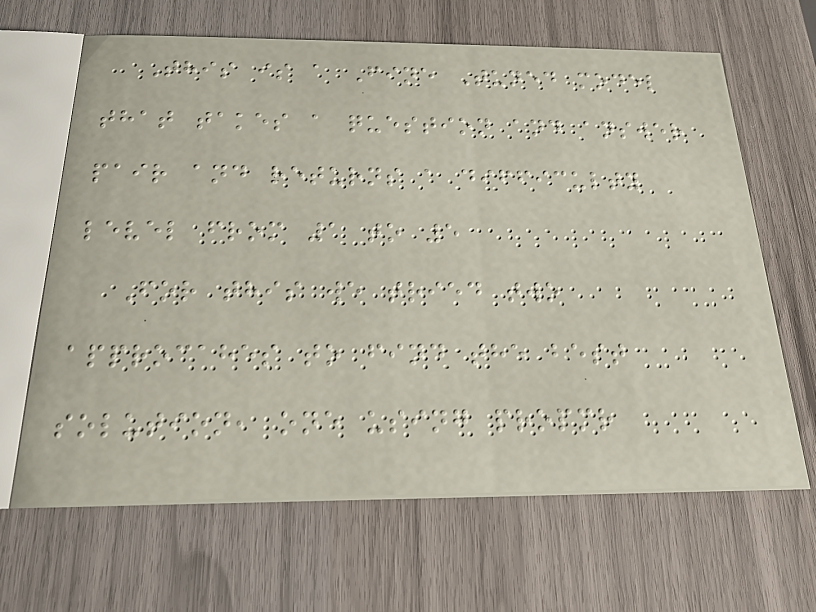This is a Fine Tuned model
that takes a question and answer
pair and returns a difficulty
level from 1 to 5
For this we tried two
approcahes to find the best
solution, one using propmr
